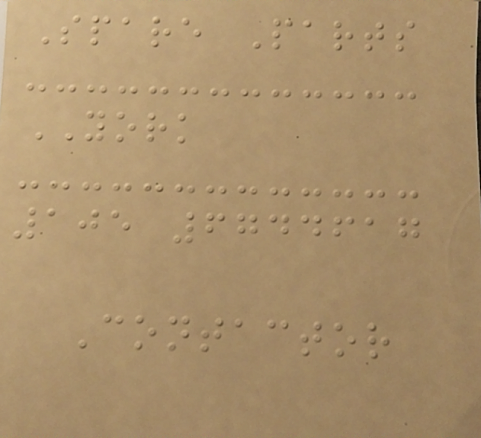Spare Parts
YORK
105 6744617
Contactor
